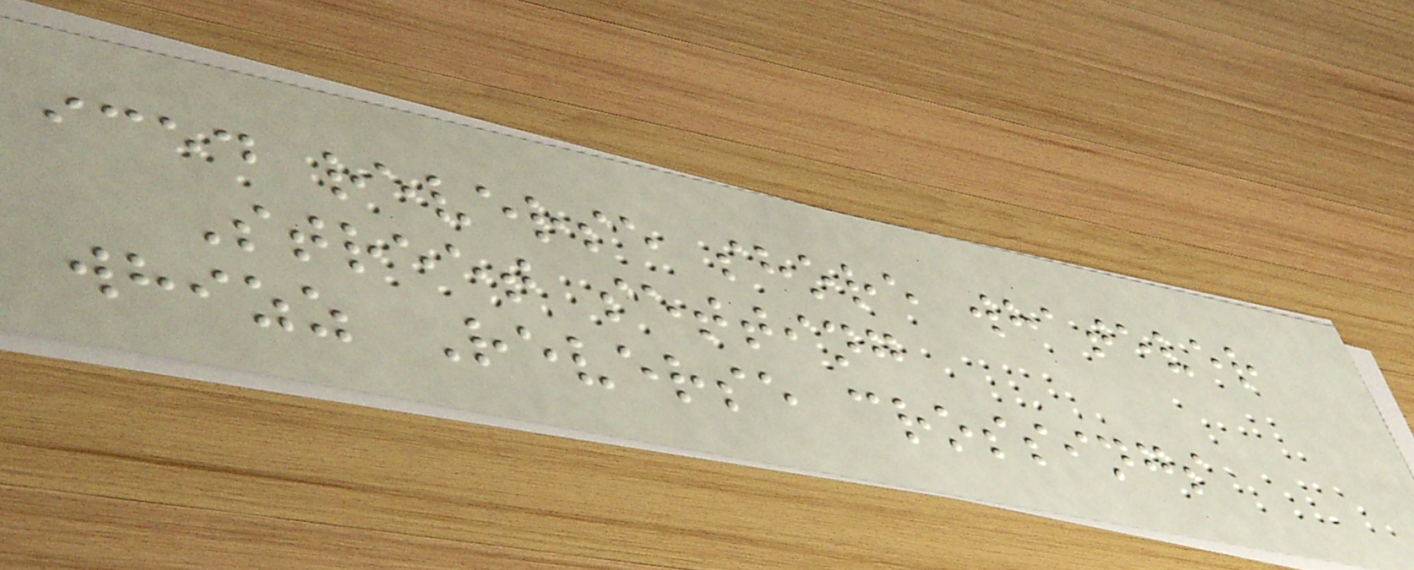iced reverse shore whatever
Street setting
whizz Reverse crossings
